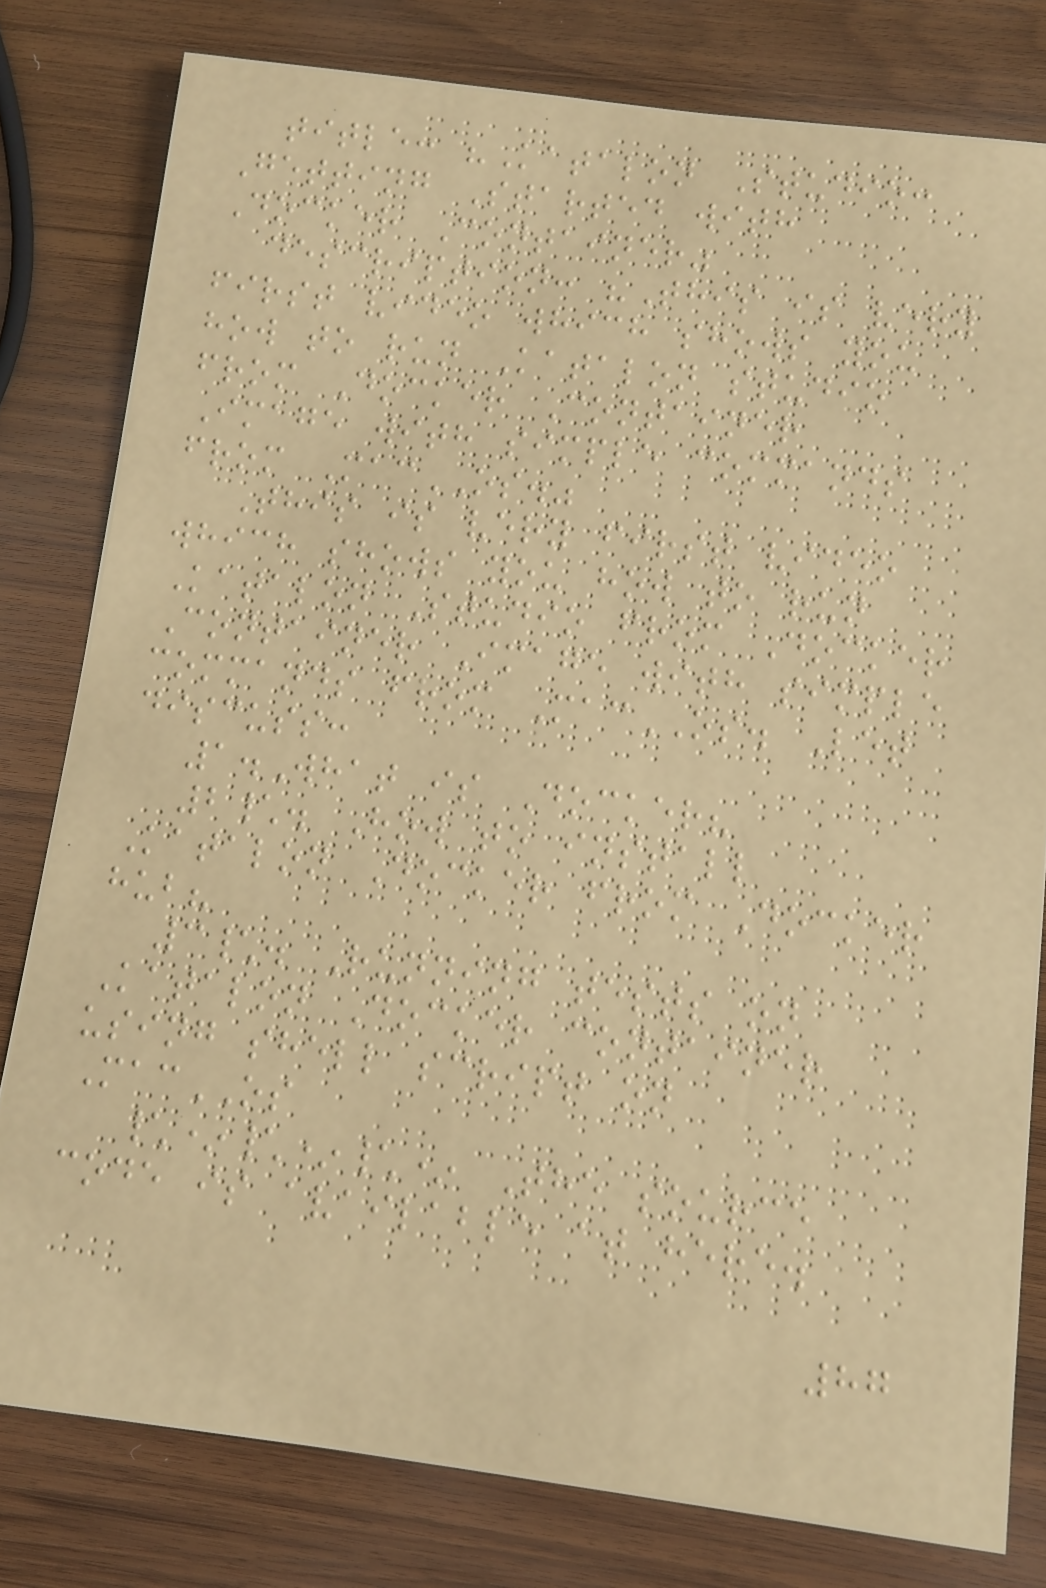title: "Katalon Studio:
Getting Started with
Docker Container"
description: "This is very
first video which shows you
how to run Katalon studio
from Docker Container
Image with simple commands
from MacOS."
This is very first video
which shows you how to run
Katalon Studio from Docker
Container Image with simple
commands from MacOS. Let
discuss:
1.What is Docker?
2\. How to install
Katalon Docker from Docker
hub?
3\. Running tests on
Katalon Docker container
using shell script on
MacOS
\*\*\* The source
code is available at here.
87
